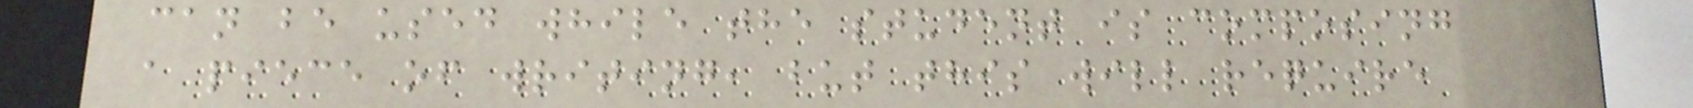can be used while the student is composing
a piece of writing, but this will require
